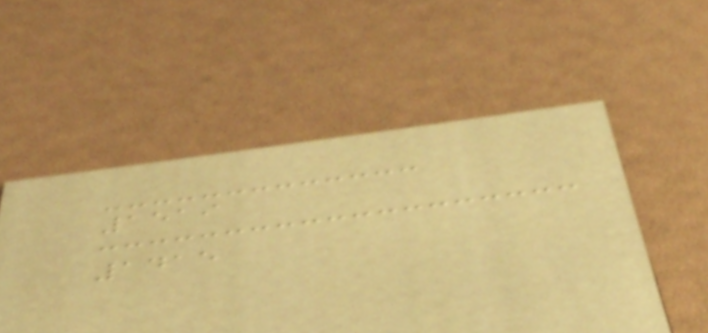1519
1415
